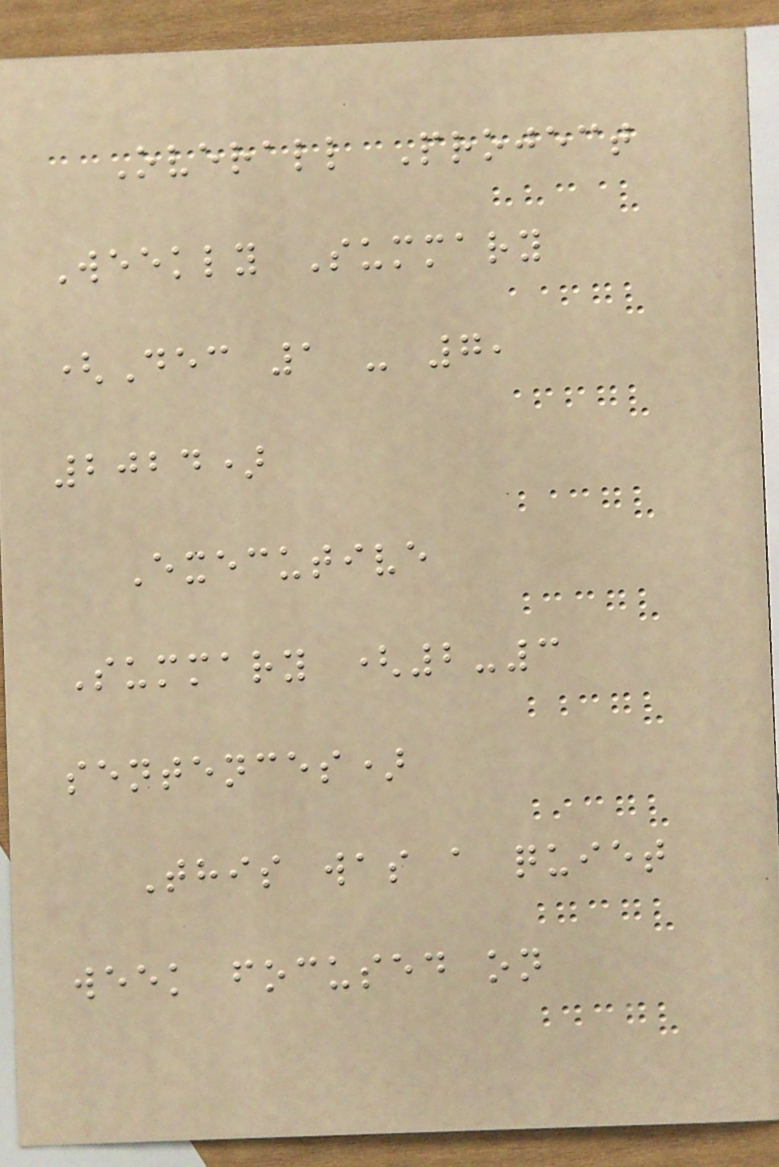Overall Project
Weekly Summary
(Dec 1 - 7,
2024)
Executive
Summary (2-3
sentences)
This was a quiet
week focused on
